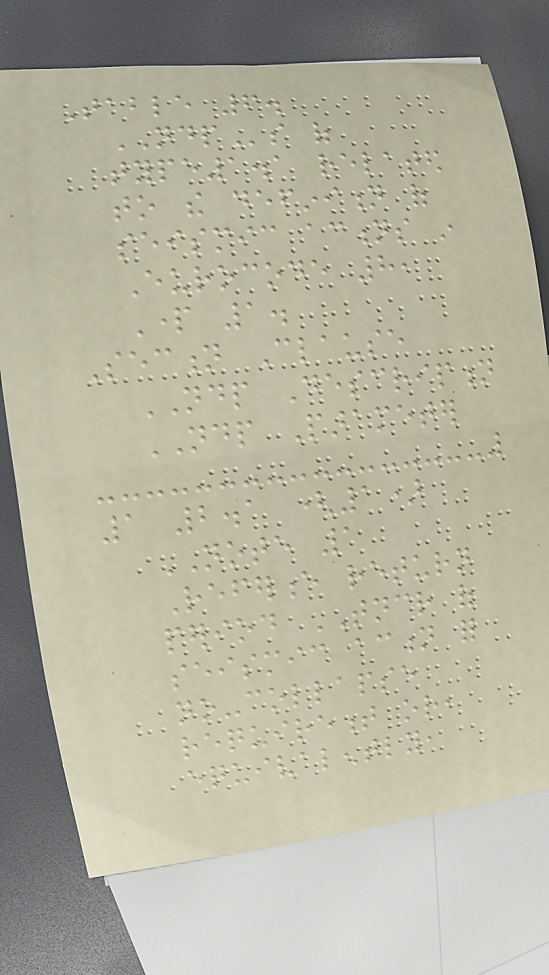Table 6.
NDPs of
type1.1 related
to the definition of
seismic actions in
Eurocode 8,
Part 1.
Section Clause
NDP Description
NDP Parameter
1 2.1 (1)
NOTE 1
Reference return
period TNCR of
seismic action for
no-collapse
requirement or,
equivalently,
